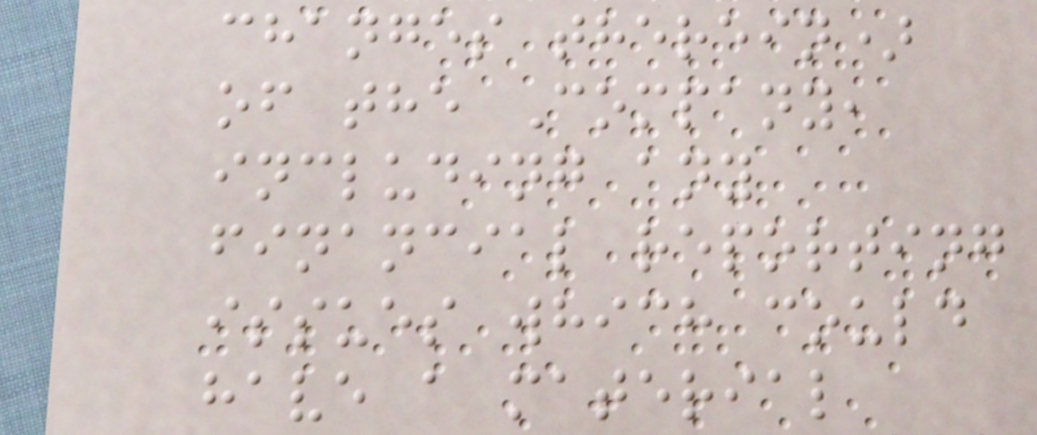changes therein)
of the Company,
including any
financial reporting
issues which could
have a material
